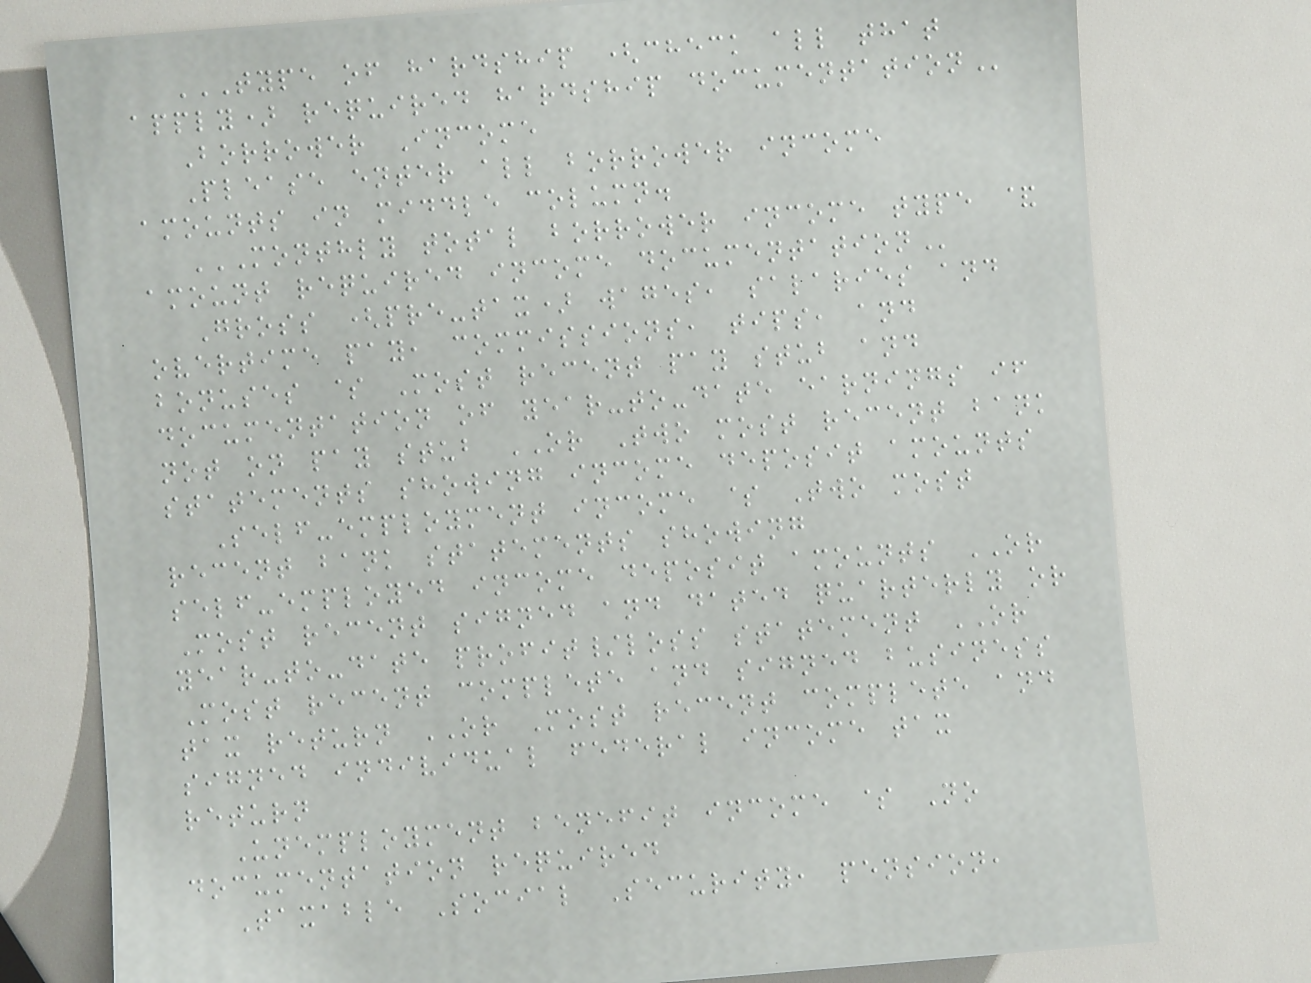TYPE OF HARDSHIP (CHECK ALL THAT
APPLY) REQUIRED HARDSHIP DOCUMENTATION
Borrower Income
Please enter all borrower income
amounts in middle column.
MONTHLY TOTAL BORROWER INCOME TYPE &
AMOUNT REQUIRED INCOME DOCUMENTATION
Gross (pre-tax) wages, salaries and
overtime pay, commissions, tips, and
bonuses $ Most recent pay stub and
documentation of year-to-date earnings if
not on pay stub OR Two most recent bank
statements showing income deposit amounts
Self-employment income $ Two most
recent bank statements showing
self-employed income deposit amounts OR
Most recent signed and dated quarterly or
year-to-date profit/loss statement OR
Most recent complete and signed business
tax return OR Most recent complete and
signed individual federal income tax
return
Unemployment benefit income $ No
documentation required
Taxable Social Security, pension,
